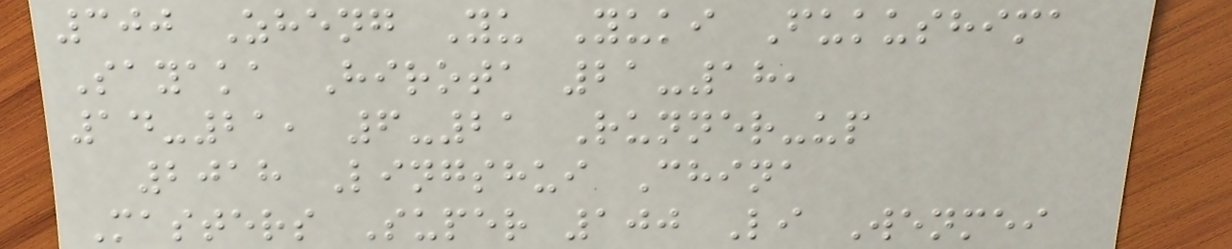300 Zheng Yu Yuki Fukushima
Sayaka Hirota 21-18,
14-21, 6-21 Runner-up
2018 Lingshui China
Masters Super 100 Li Wenmei
